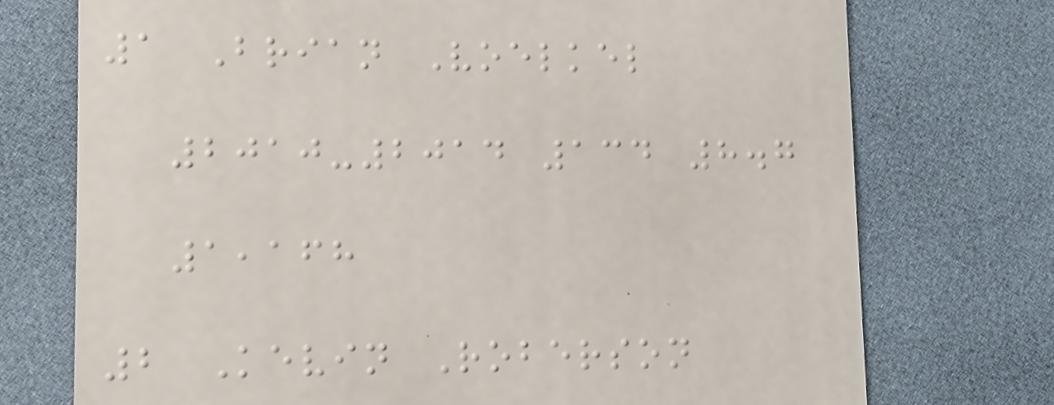1 Brian Voelkel
2010-2014 134 8.7
1,168
2 Kevin Roberson
